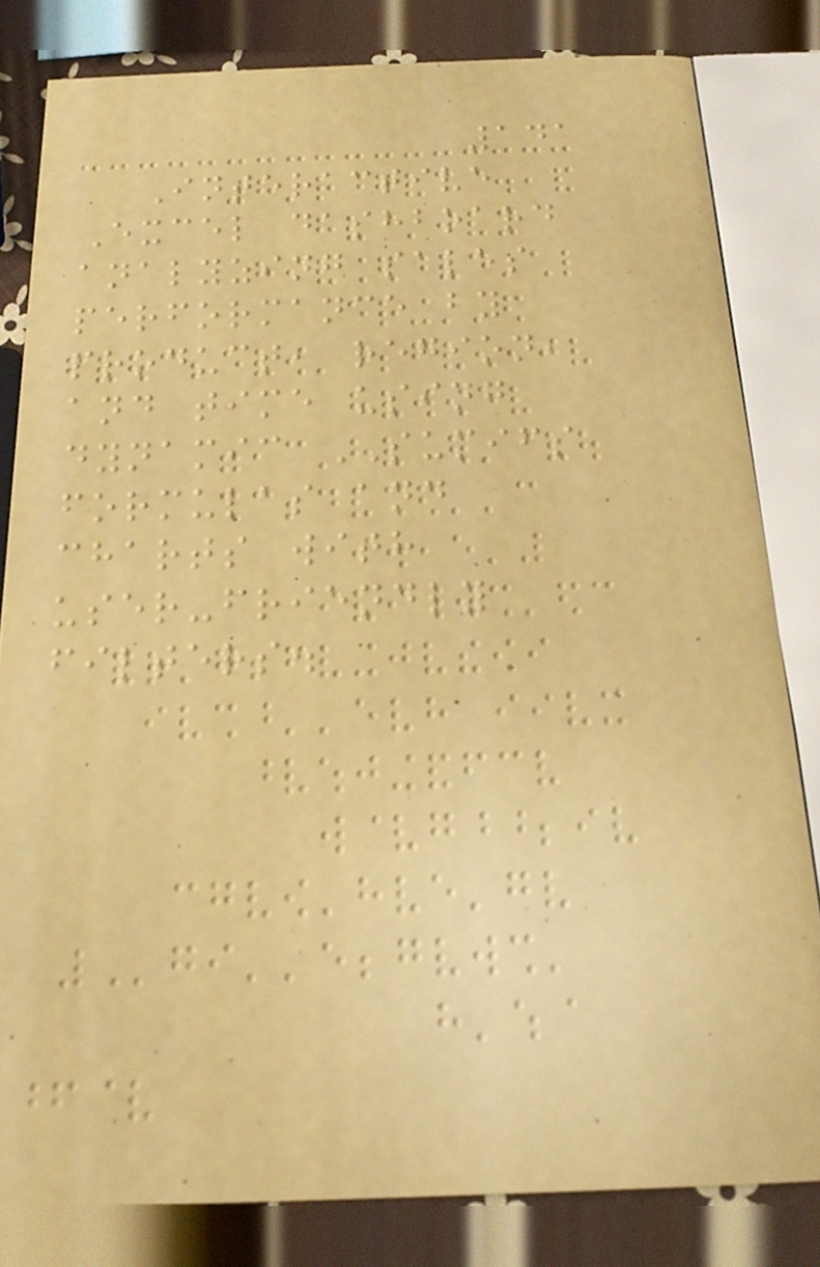141
Interactive
Excel dashboard
analyzing sales
performance by
product, region,
and time using
dynamic SUMIFS
formulas and
charts with
user-friendly
filters.
